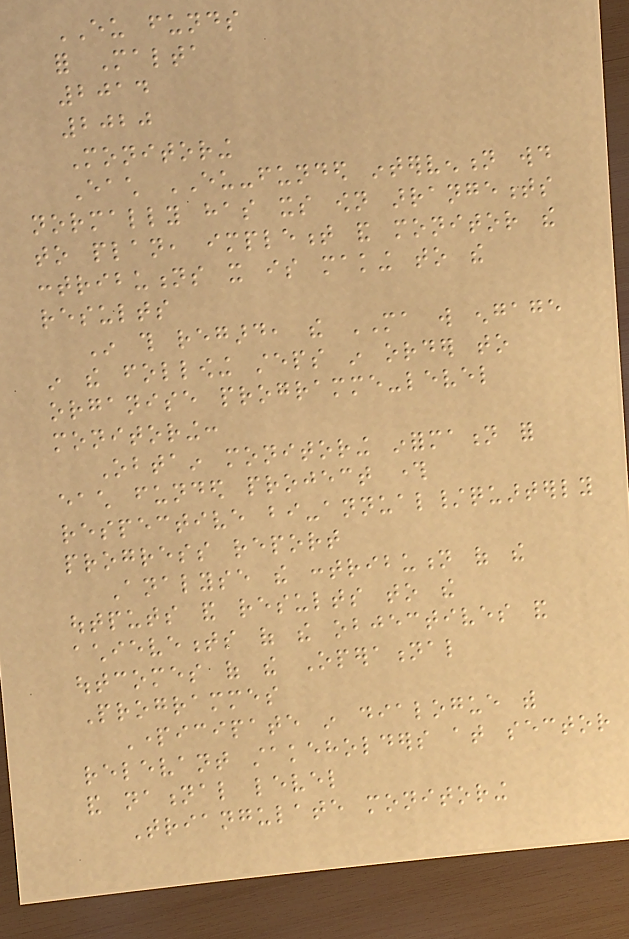EU funds
for Malta
2014
2020
Monitoring
Each EU-funded intervention would
normally has its own arrangements
to plan, implement and monitor the
contributions it is making to the
results
In this regard, the MA will engage
in the following steps in order to
organise programme-level
monitoring:
Obtain monitoring information for
each funded project through
respective bi-annual/quarterly
progress report
Analyse the contribution of the
outputs and results to the
achievements of the objectives and
outcomes of the Operational
Programmes
Participate in dialogue with
relevant stakeholders at sector
and national level
Triangulate monitoring
